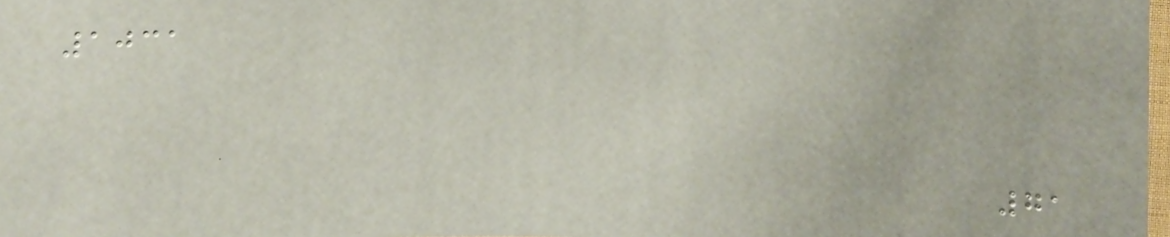1031
71
